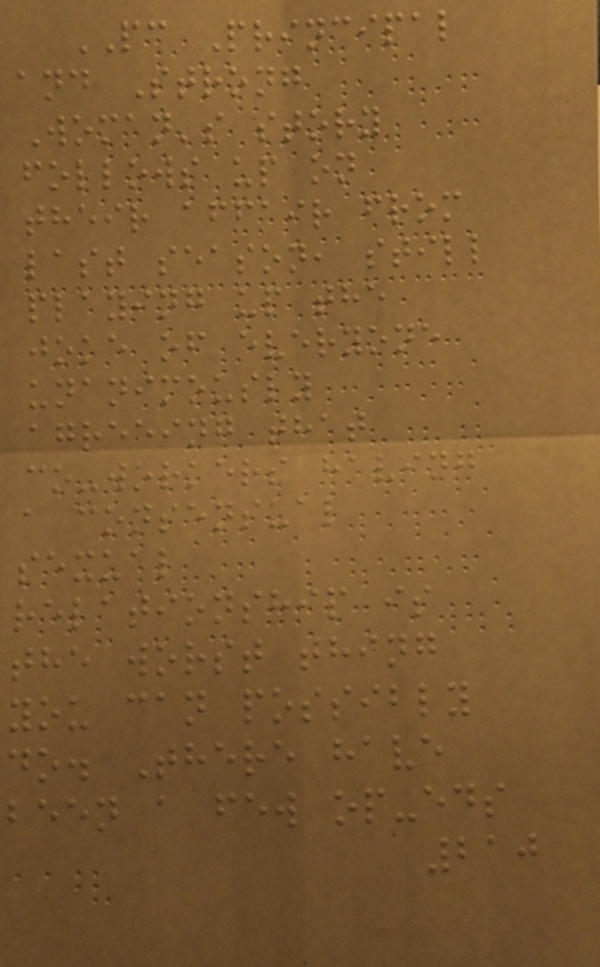PC Principal
and Strong
Woman's story
follows up on
their affair from
last season, still
playing up the
joke of everyone
unanimously
agreeing that
co-workers having
a consensual
sexual
relationship is
the worst thing
you can possibly
do. There have
been a few op-eds
210
